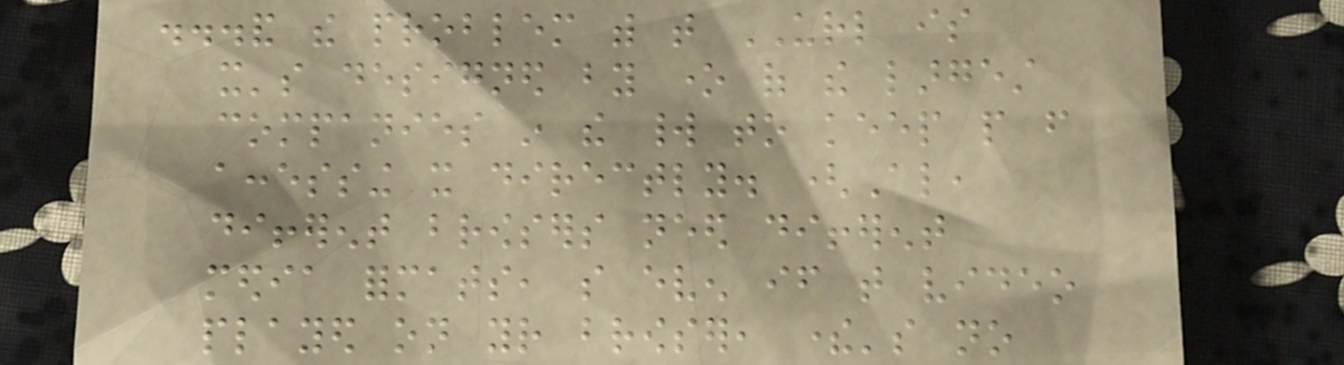...and the problem with that URL is
it's designed by one of the largest
companies in the world to keep people from
accessing it directly. (Also,
different browsers need different
media formats, so even if that video
played on your browser, there's no
